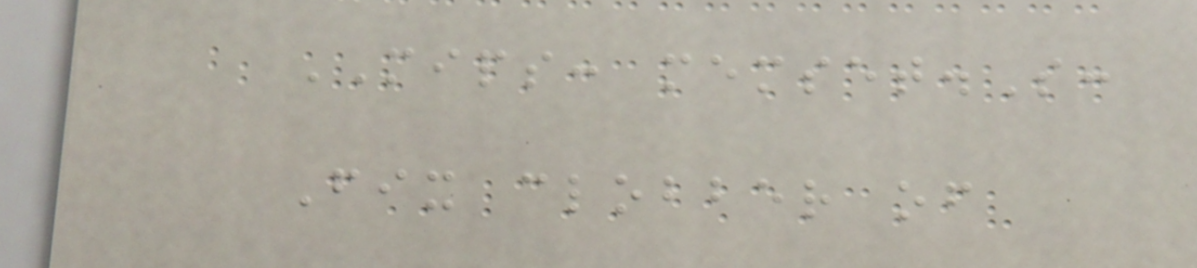MIPS: memset.S:
Fix clobber of
